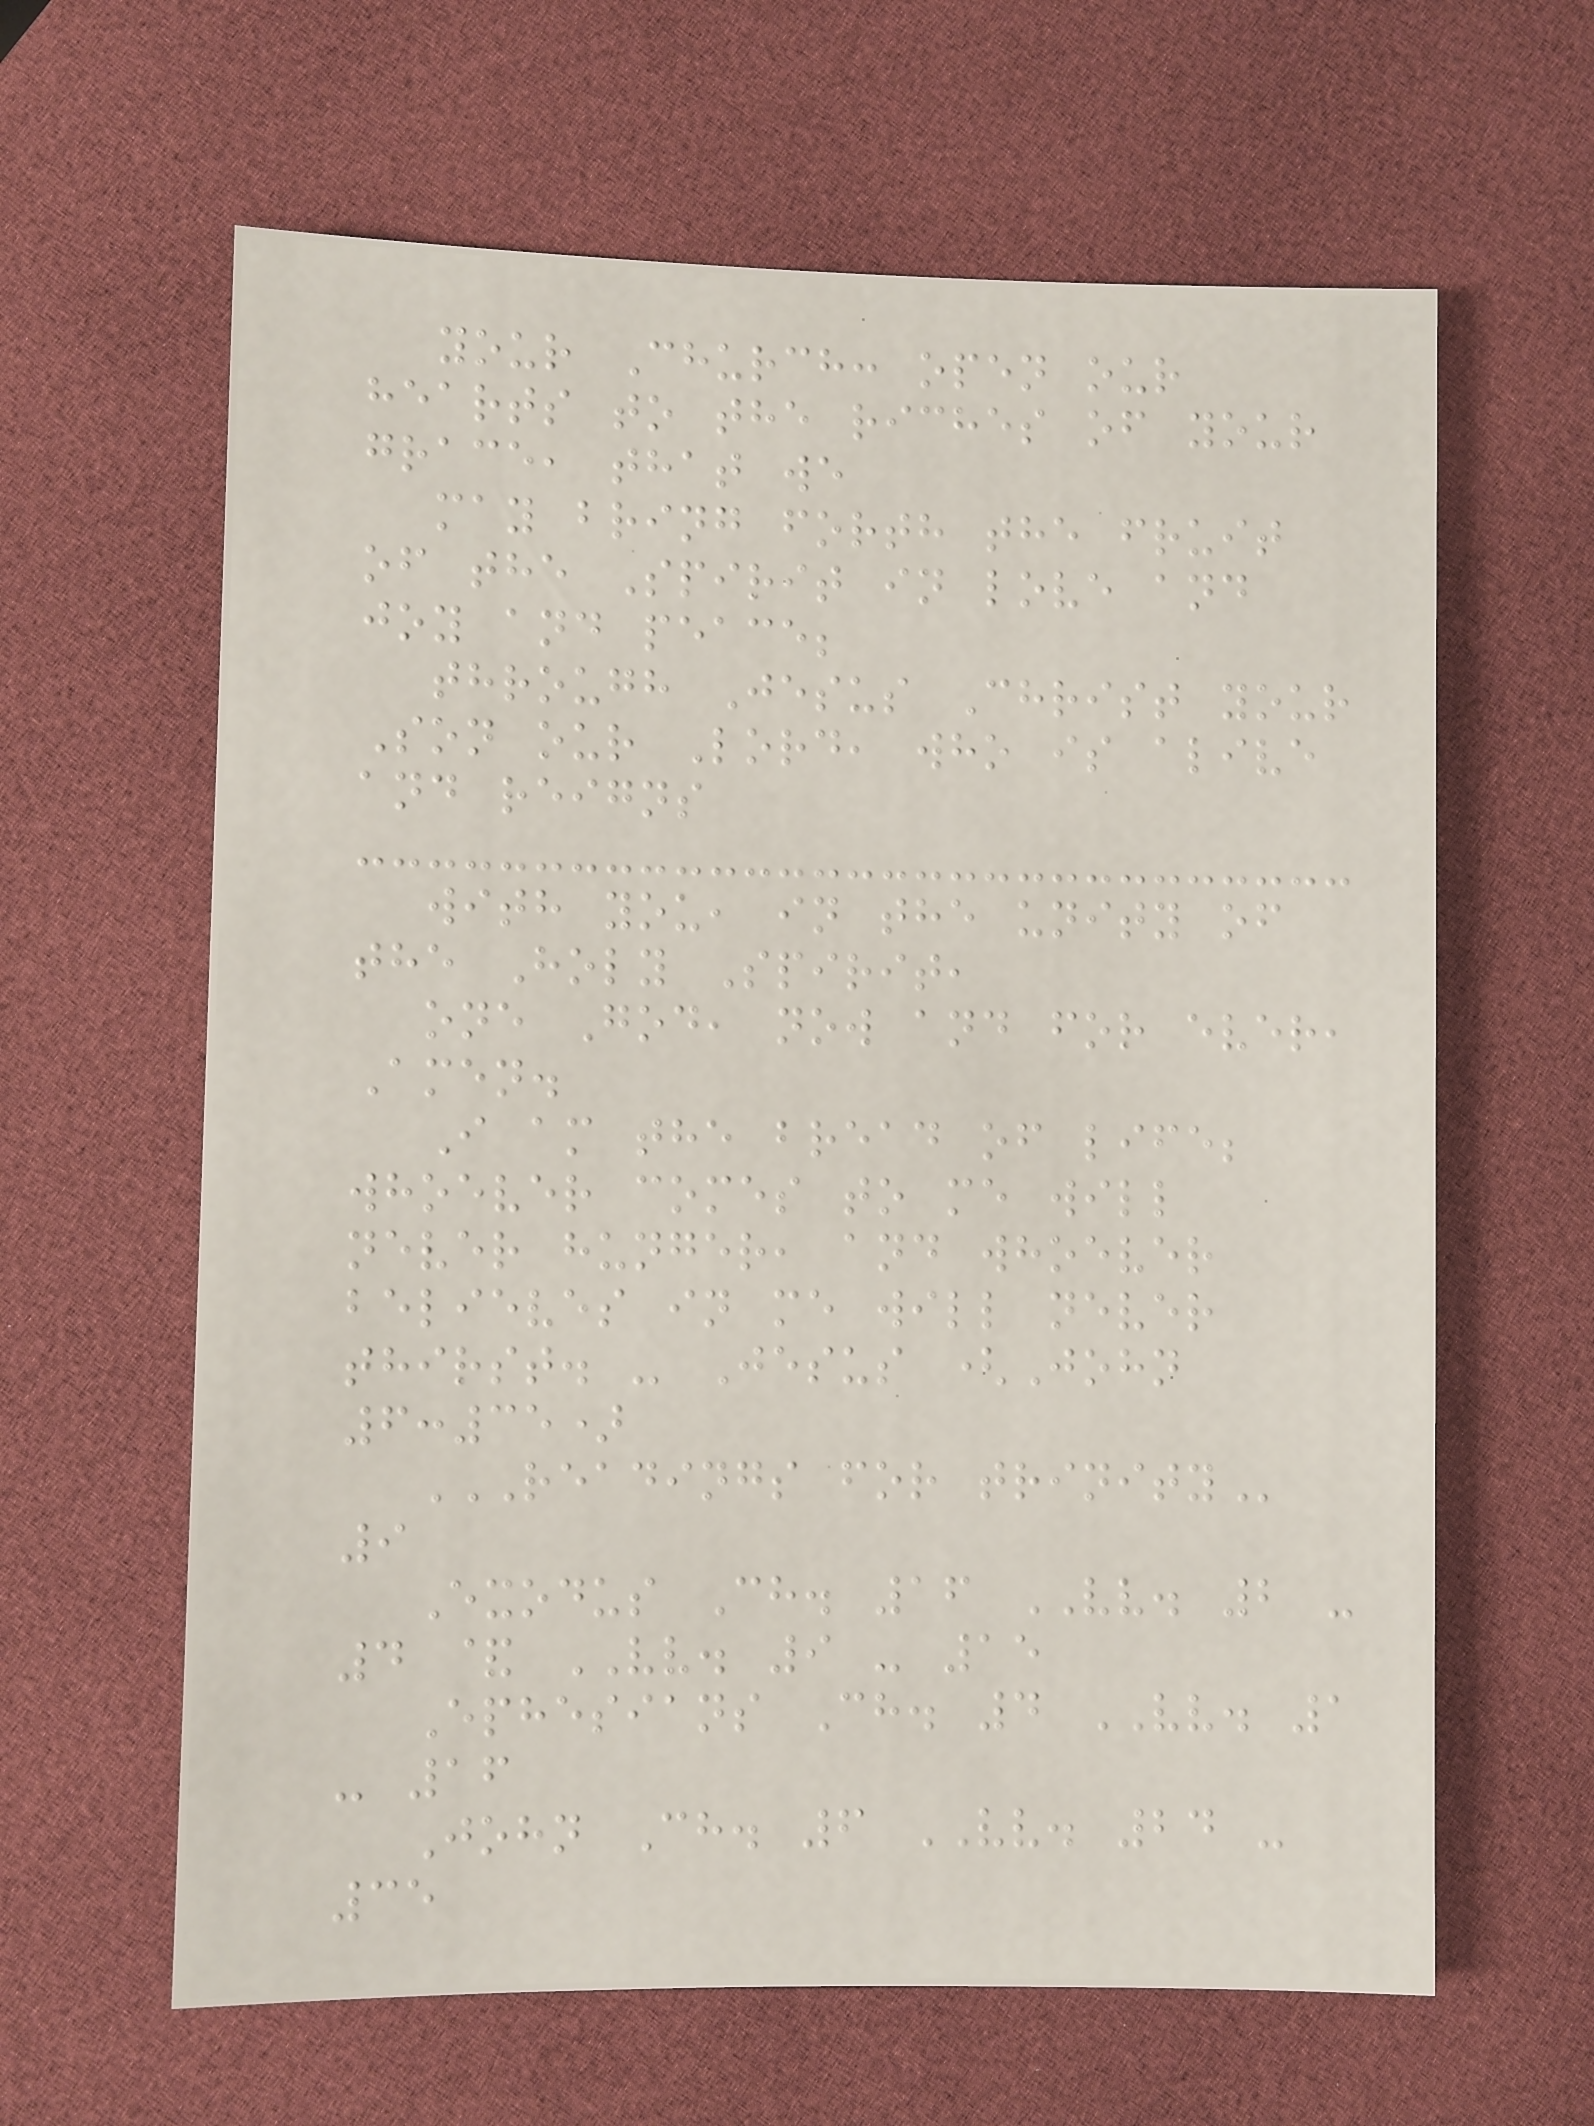your Church: open our
hearts to the riches of your
grace, that we
may bring forth the fruit
of the Spirit in love and
joy and peace;
through Jesus Christ your
Son our Lord, who is alive
and reigns
with you, in the unity of
the Holy Spirit,
one God, now and for ever,
Amen.
I am the bread of life;
whoever comes to me will
never hunger, and whoever
believes in me will never
thirst. - Jesus (John
6:35)
READINGS FOR TRINITY
9
Exodus Ch. 16 VV. 2 -
4 & VV. 9 - 15
Ephesians Ch. 4 VV. 1
- 16
John Ch. 6 VV. 24 -
35
